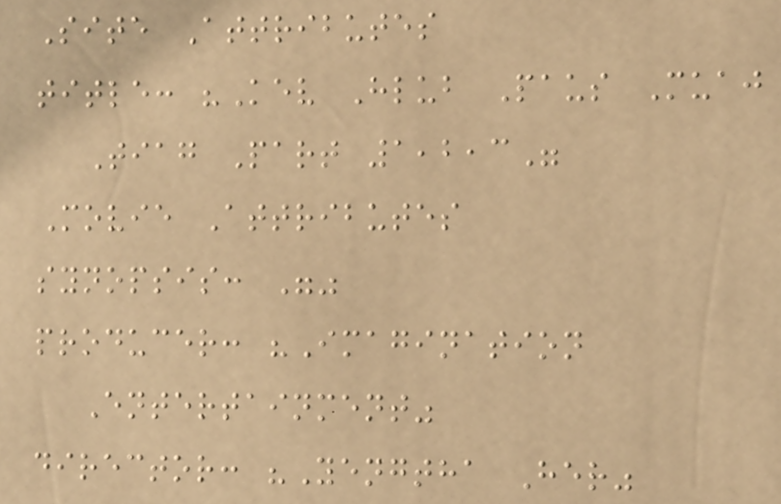Site Attributes
title: "Kev Hlub Paus Muaj
Tiag Part 1,2,3"
Movie Attributes
synopsis: ""
producer: "Imagination
Entertainment"
director: "Yengtha Her"
